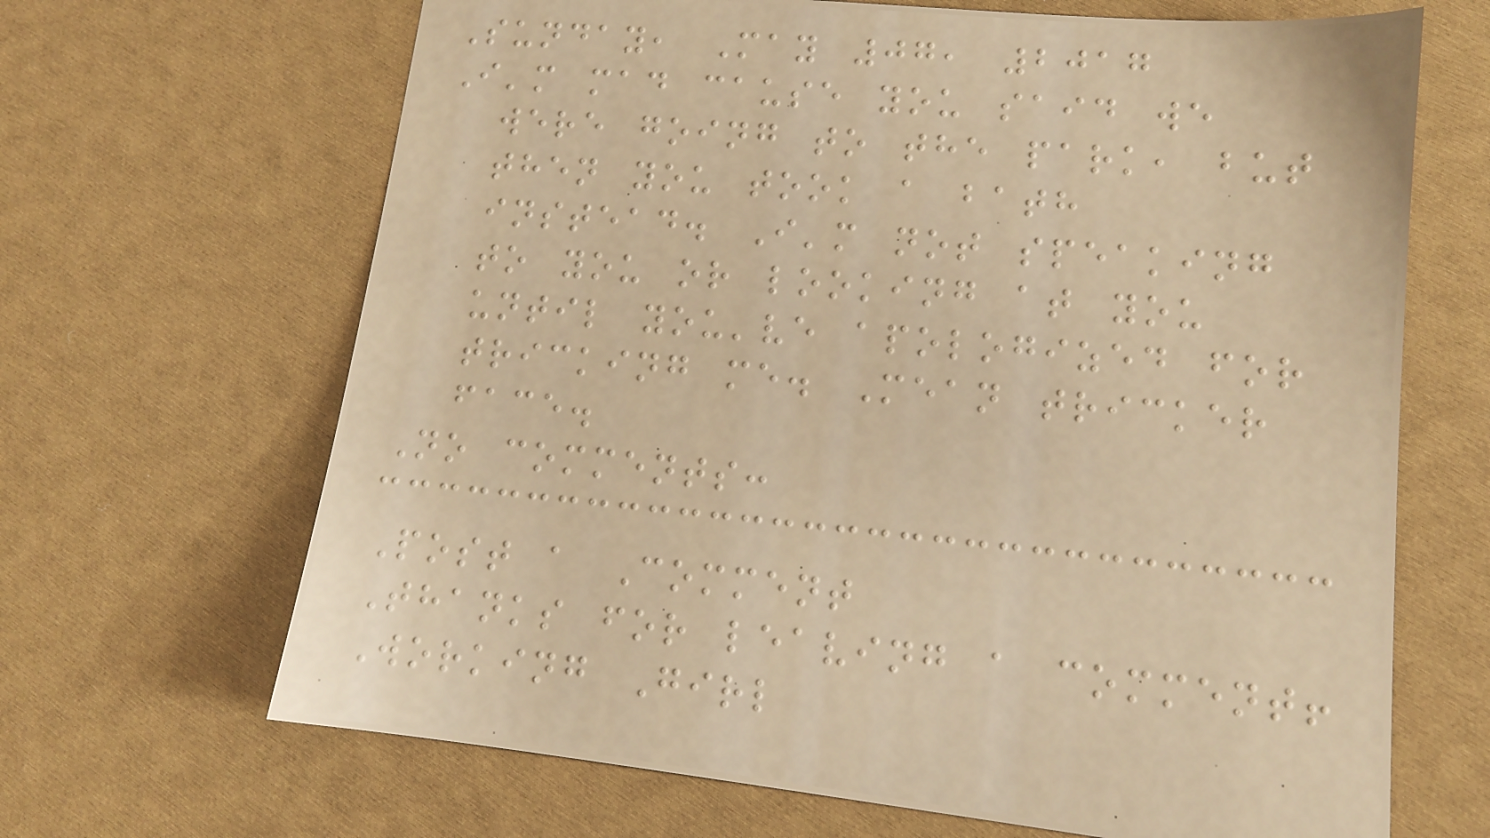Sunday, May 07, 2017
I'm mad cause you said we
were going to the park, but
then you took a bath
instead. I'm not speaking
to you or looking at you
until you've apologized for
tricking me. Mean tricker
face.
No comments:
Post a Comment
Thanks for leaving a comment!
Working Girl
